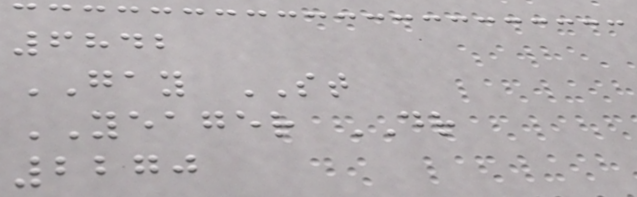6842
GAY ST
YEAGER DR
2270
